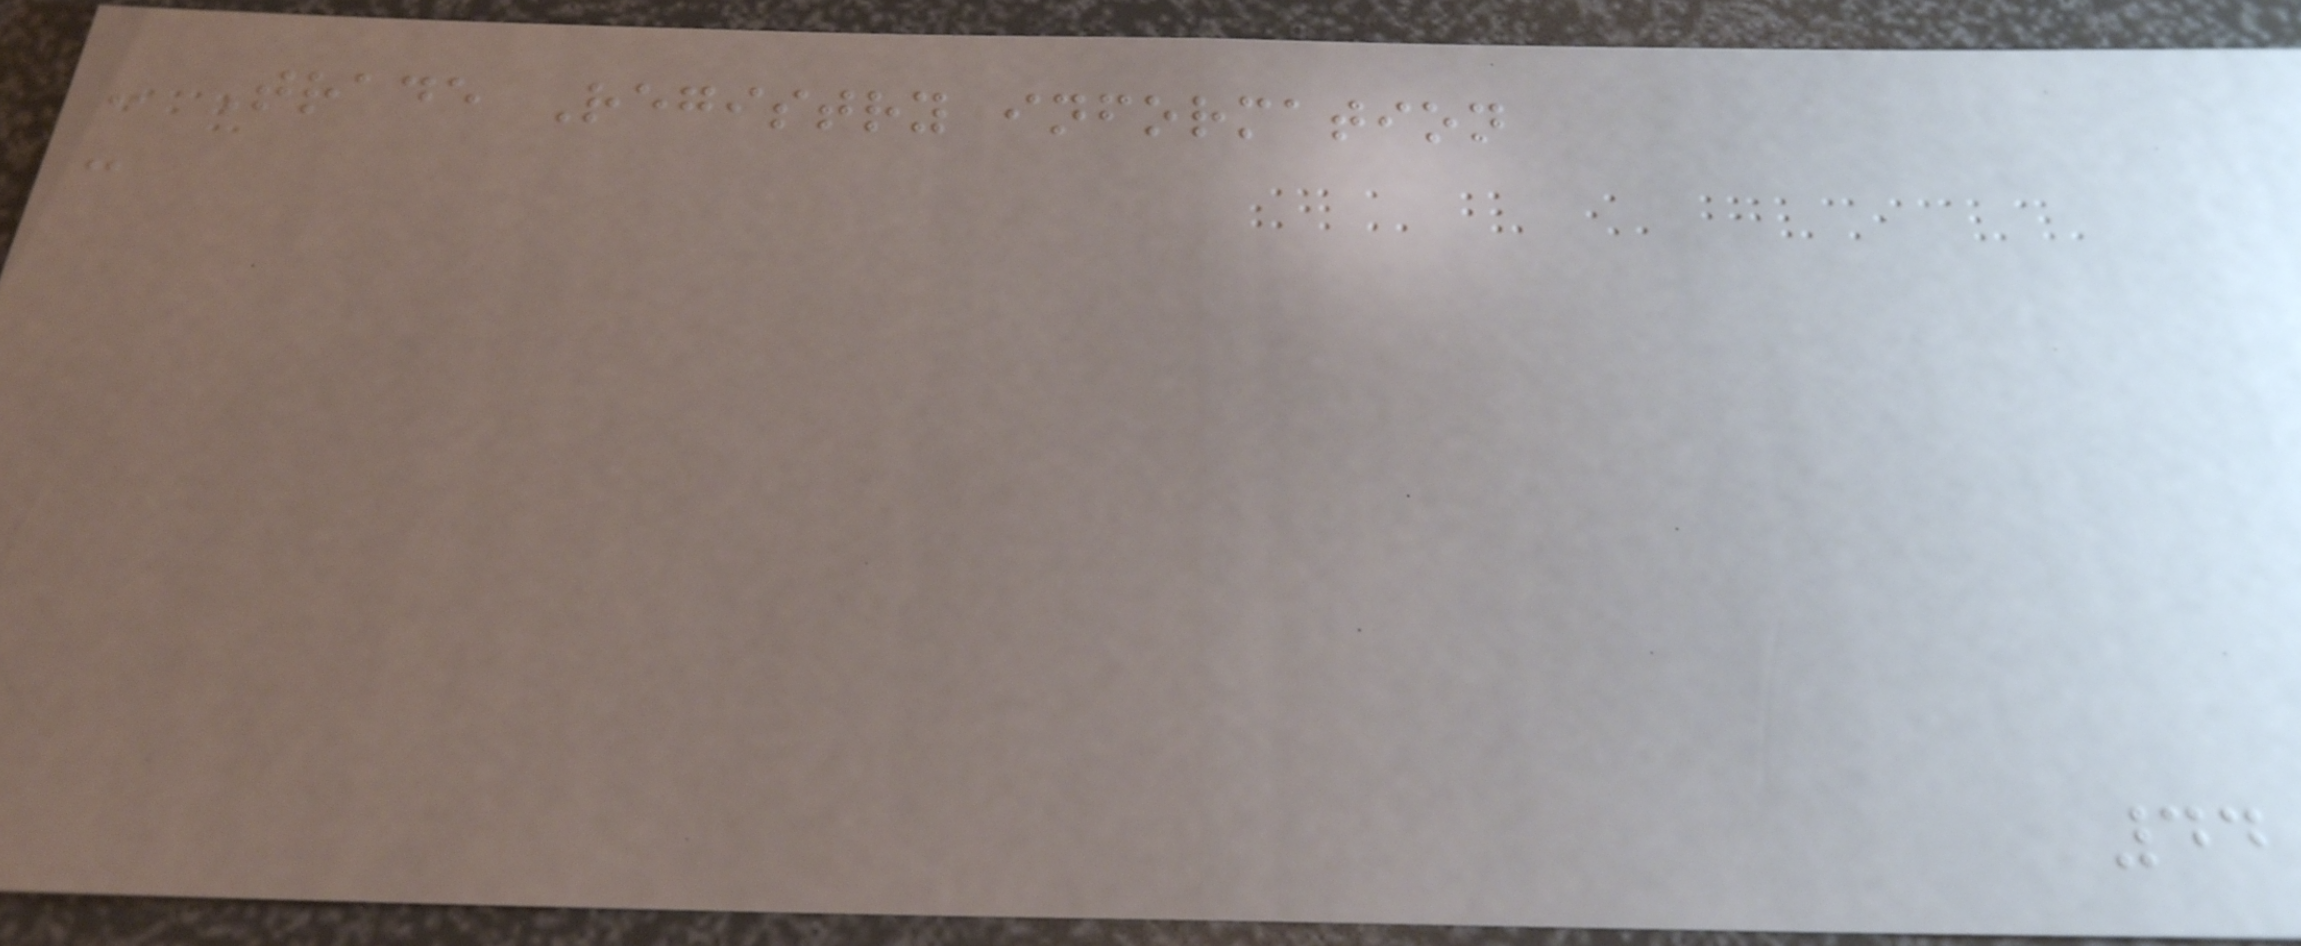- Trade Registry information
-
44
